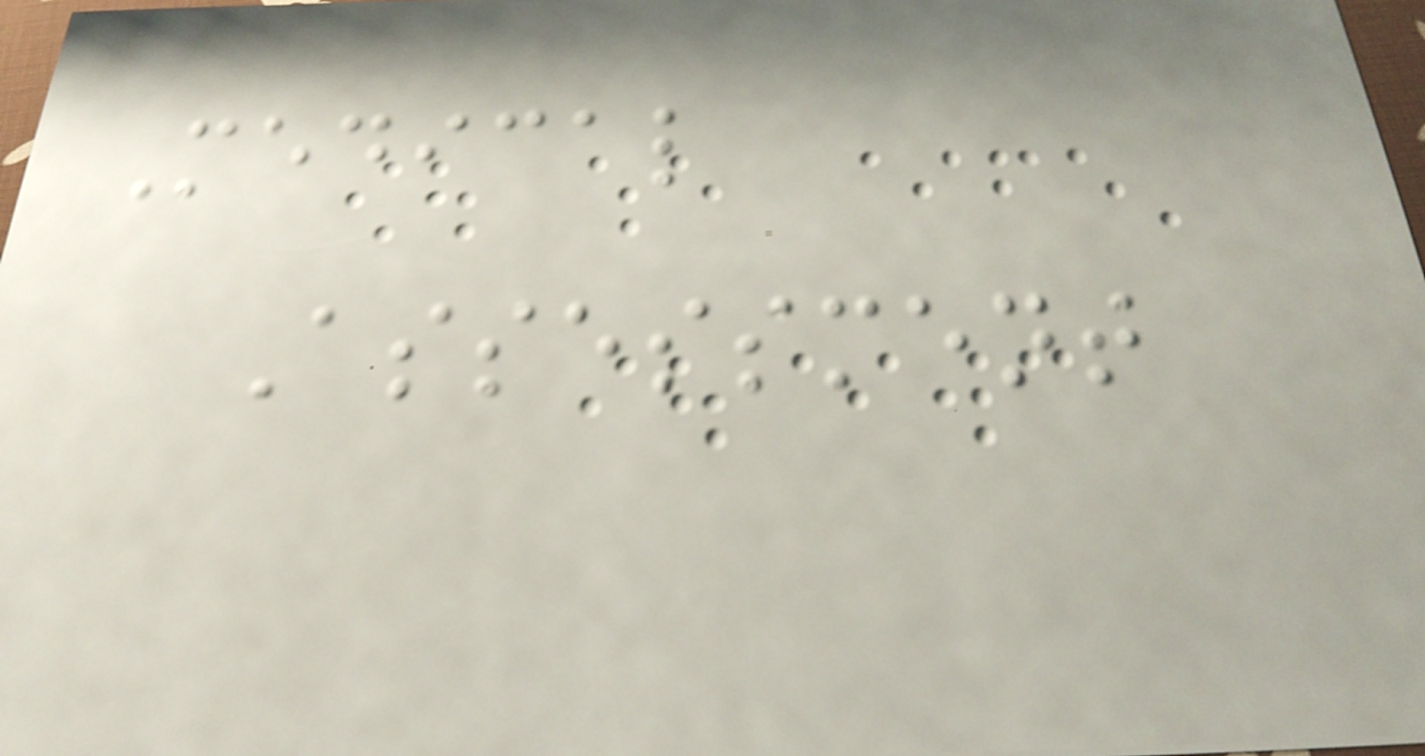Medical
Assessment
